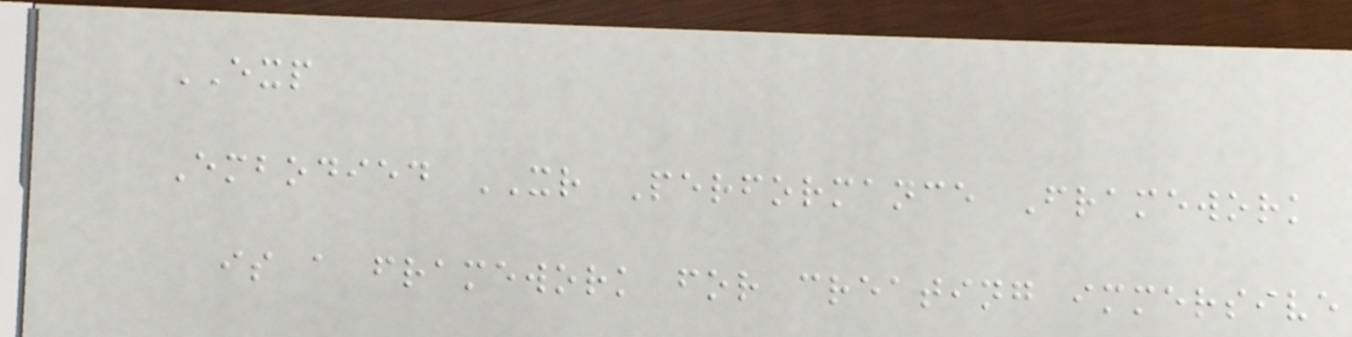EXP
Embodied XR Performance Framework
is a framework for creating immersive
